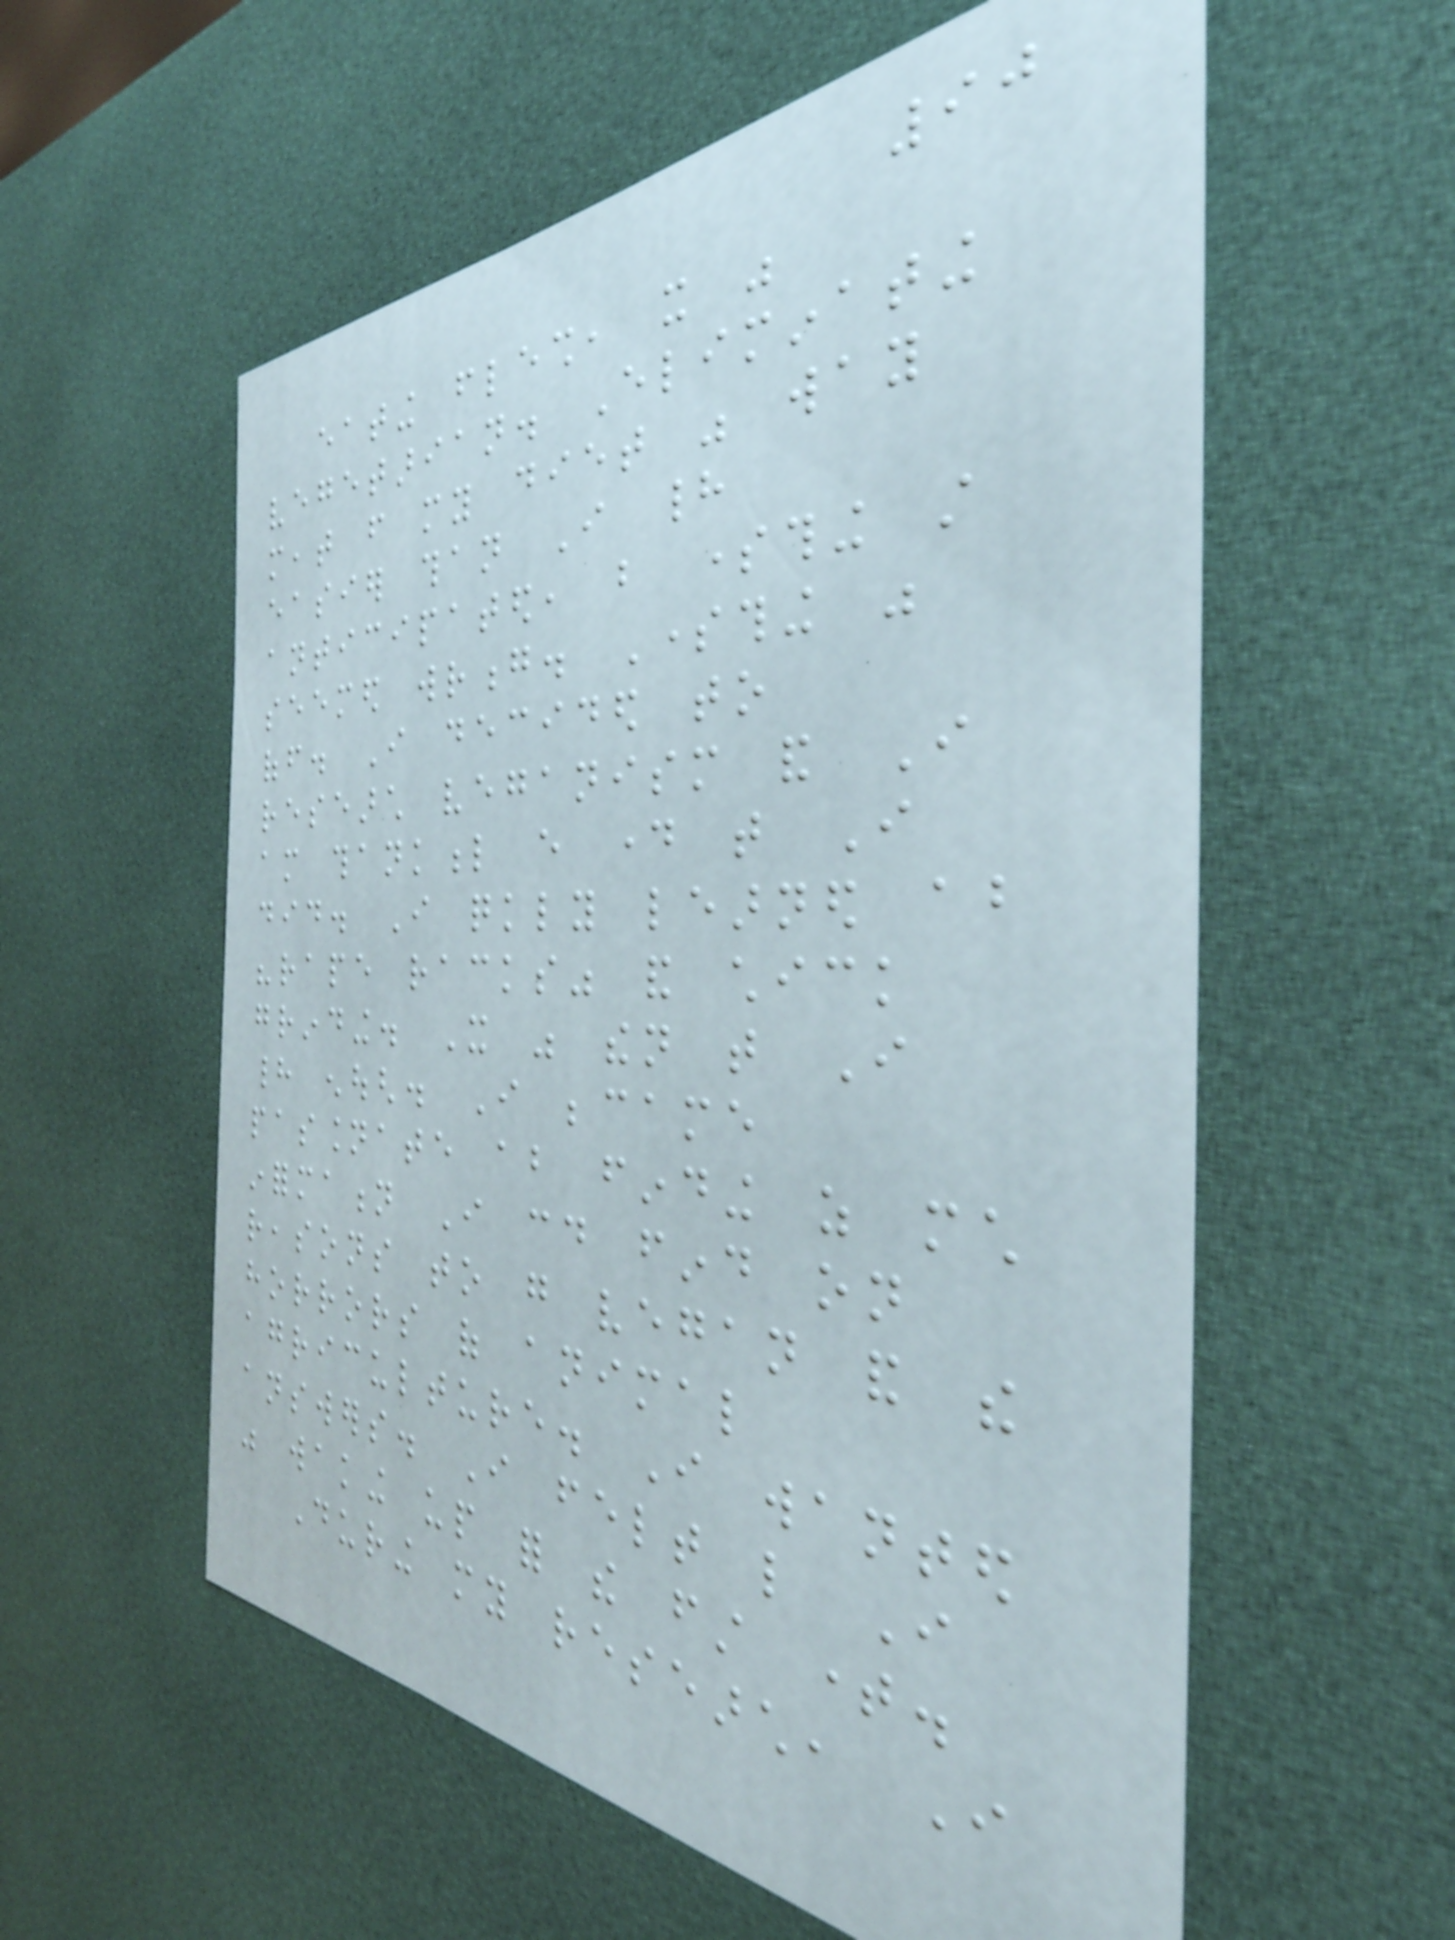90
eating flesh, it was
vegetarian. Eliminating
meat from my diet was way
easier than I had
anticipated, but something still
seemed wrong. Something was
off. I decided to
research veganism and I
am thankful every day that I
did. I quickly learned about
"rape racks" and chick
grinding. It was then that I
had enough. I became
passionate about finding as much
information I could find on
reasons to go vegan and the
horrors of animal
agriculture. I wanted
answers. I felt like I
was waking up for the first time.
During my research, I
